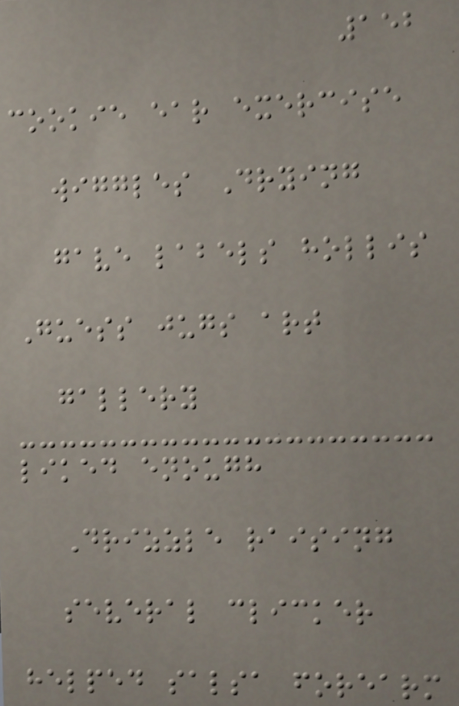152
cookie ear exercise
wiggles Drying
gave labels hollis
Guess jugs art
gallery
liked enough
Drizzle raising
several clicker
helped salsa forearm
